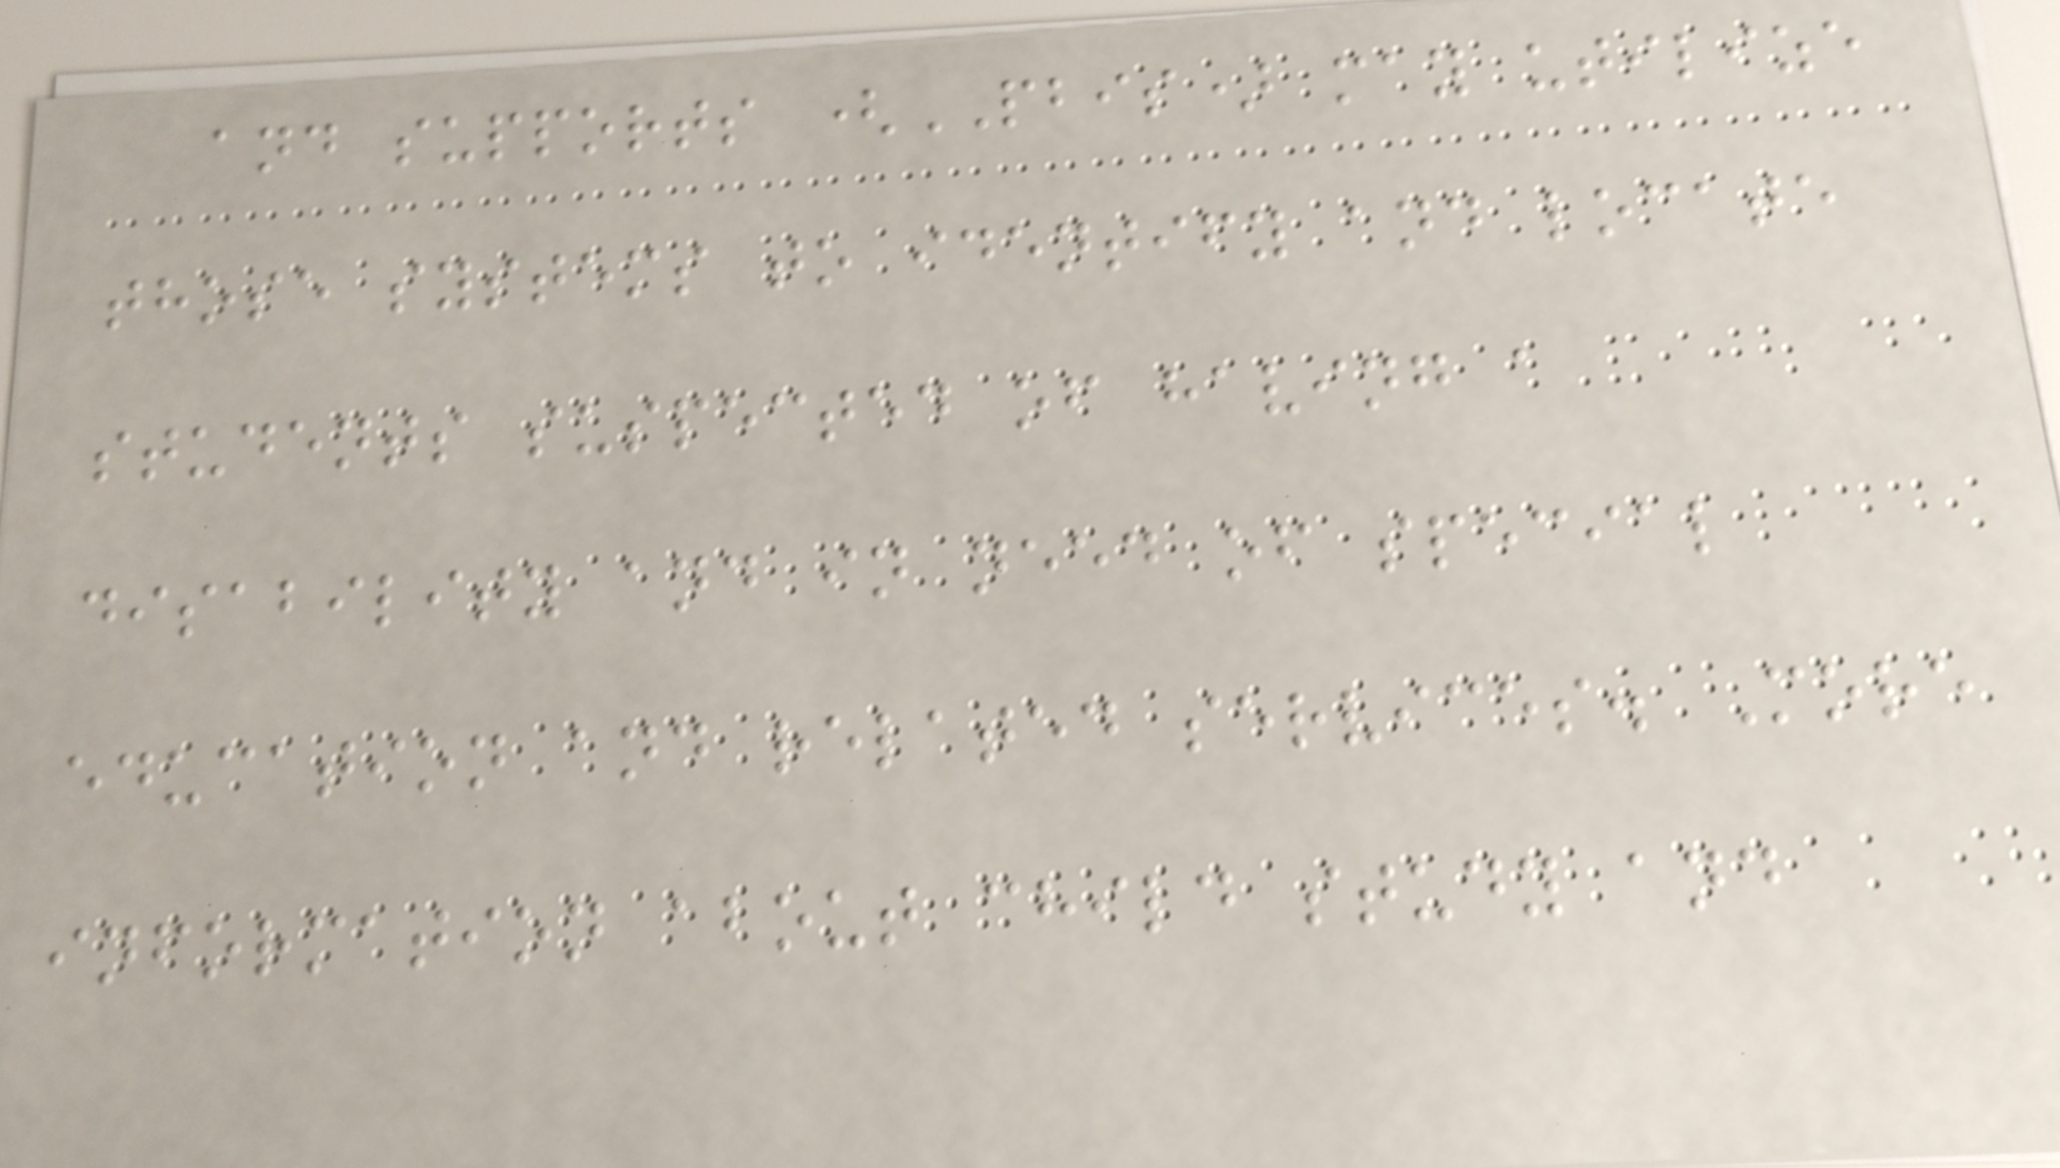and supports (PBIS) may utilize
those systems to identify and locate
students suspected of having a
disability and in need of special
education and related services. More
information about child study and
